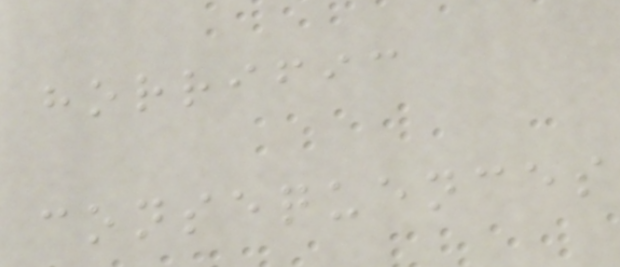horrific
consequences
